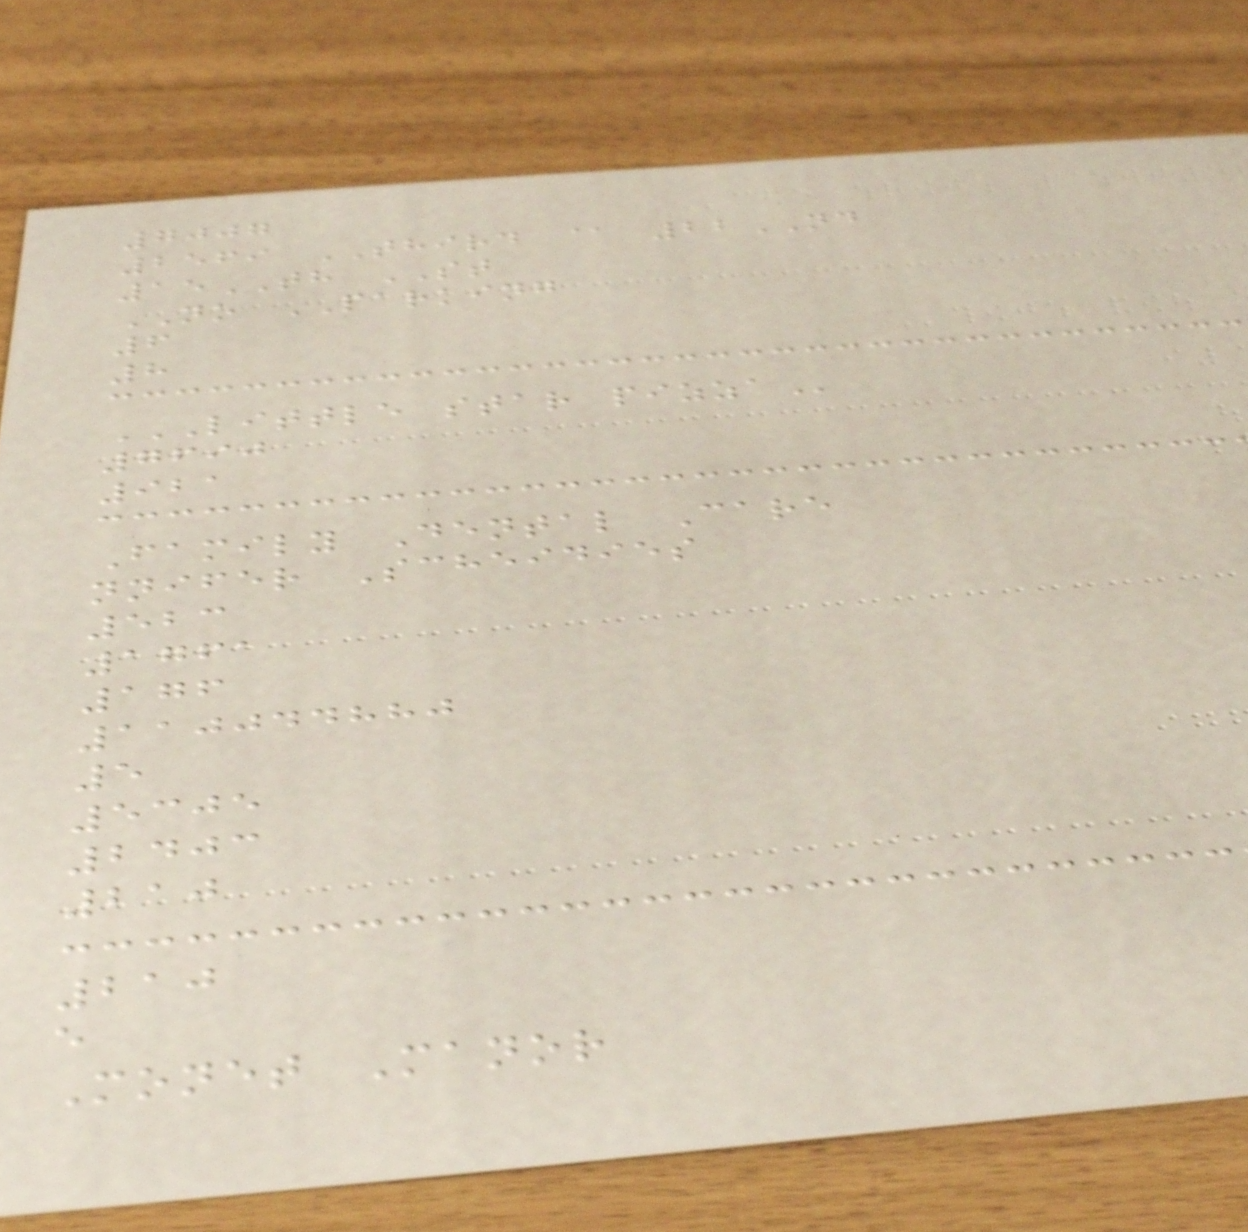7007
2569 THIRD @ 22ND
15TH ST
NO PARKING
6
8
LITTLE STAR PIZZA
7690
921
Family Dental Care
nnifer Scheidies
523
1761
176
110044880
5
5305
2403
210
210
e
Monet Manor
